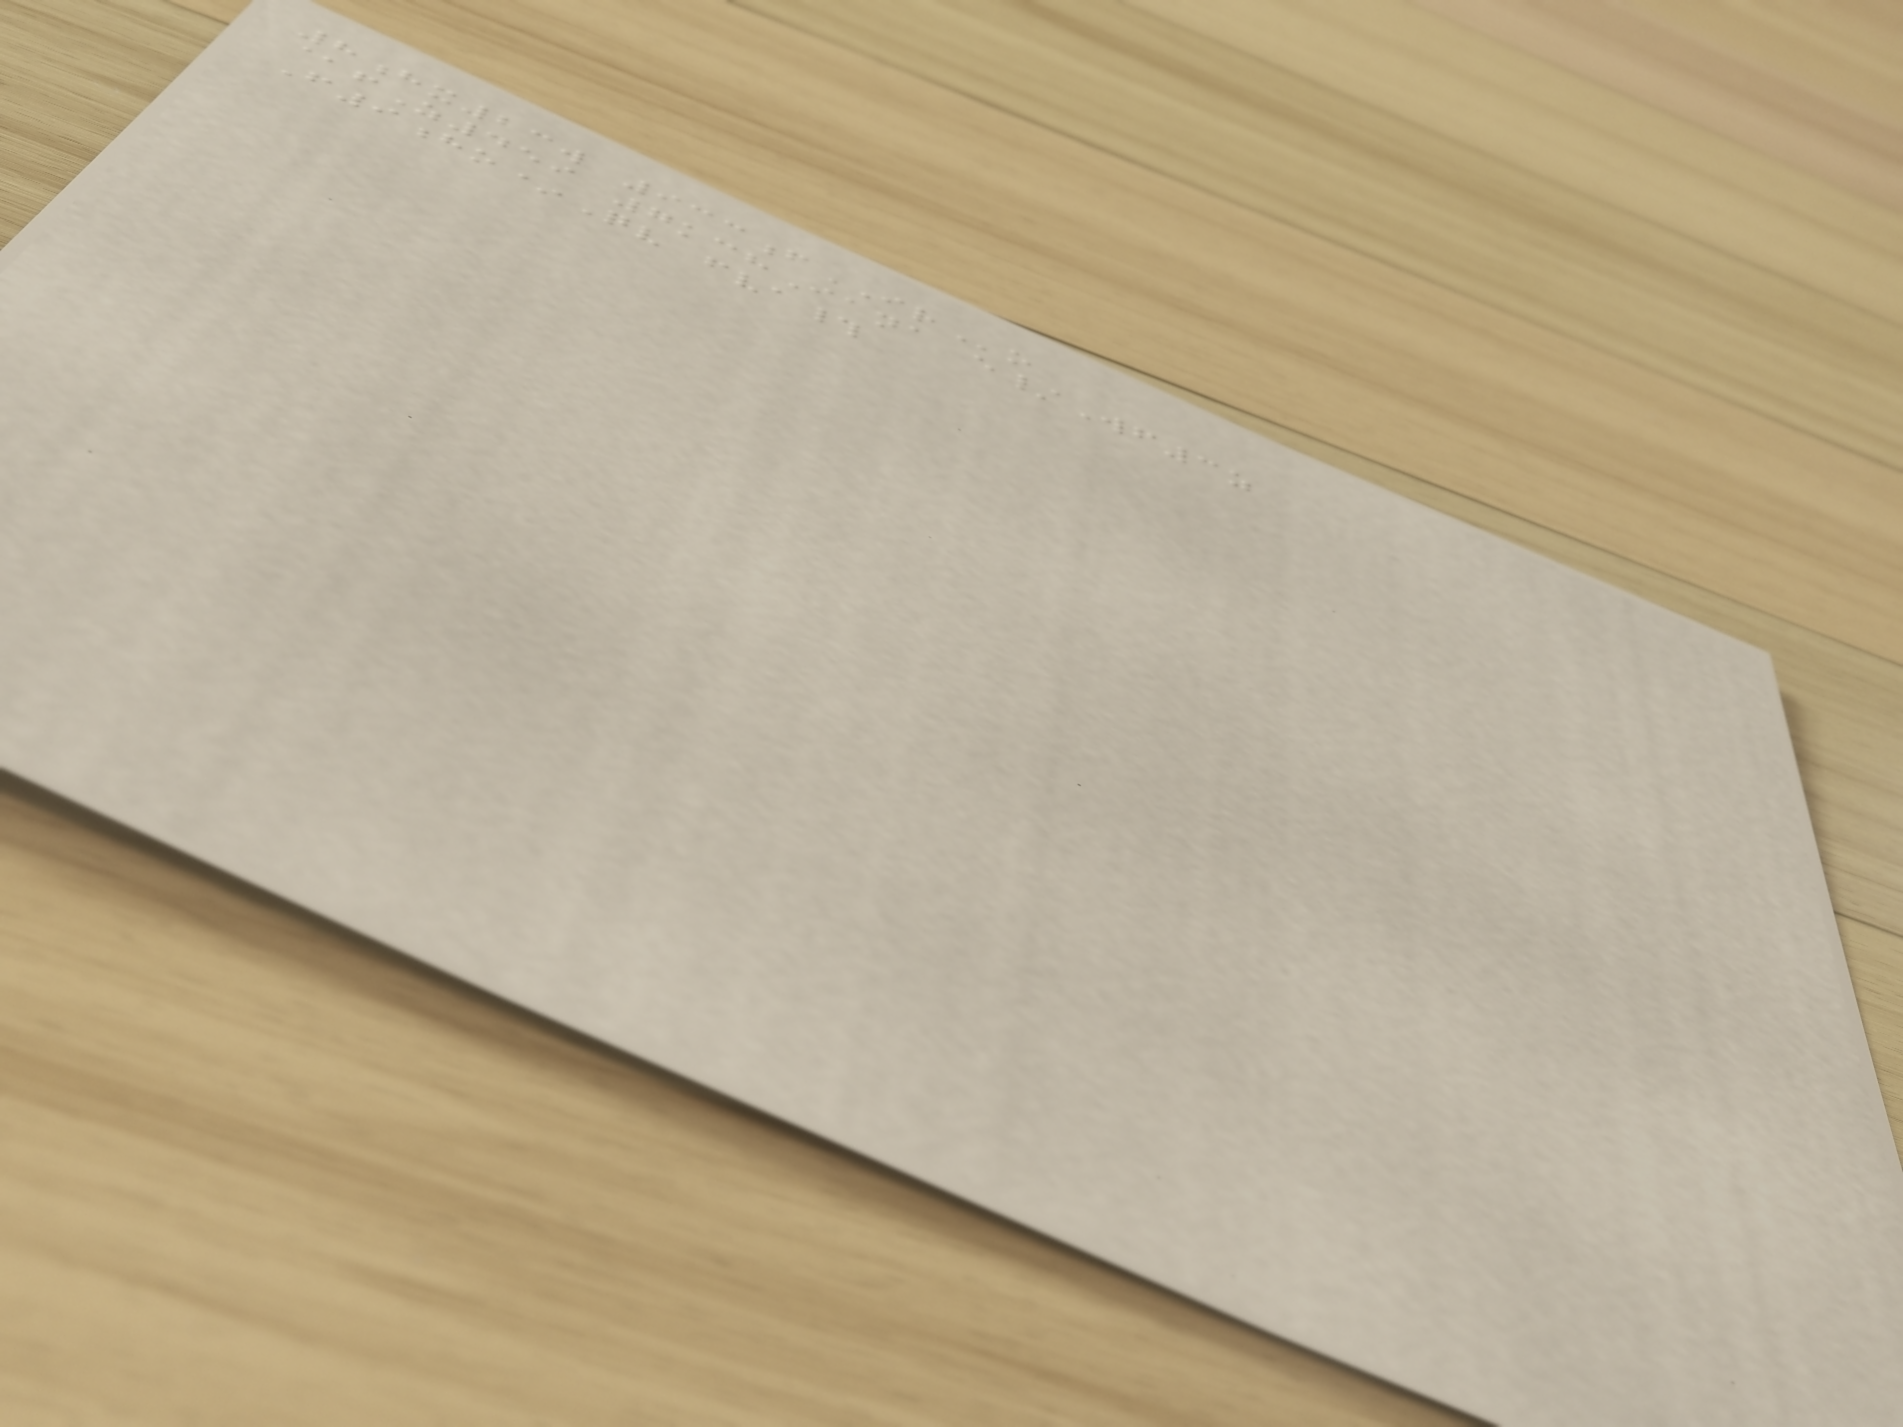8hx23w 933fIRo
@fZ459 7kchIana e/Wf3z
F9ho*Qv fva#
